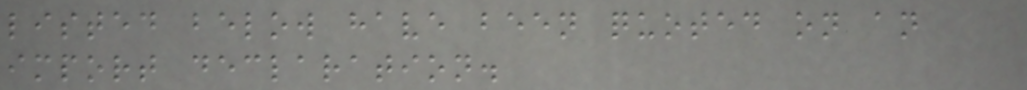listed below have been quoted on an
import declaration.
